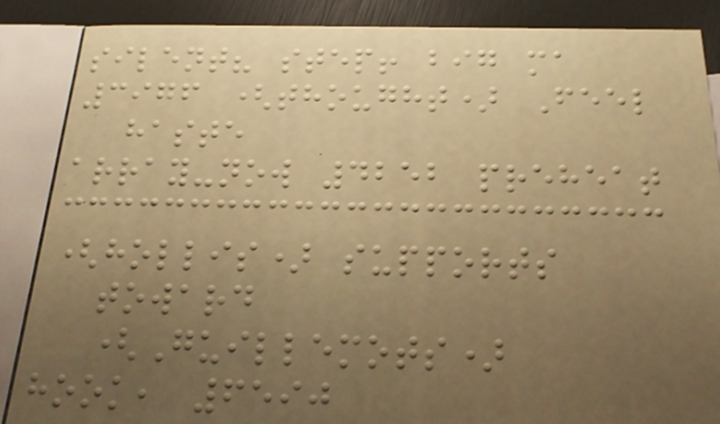silent? step! big ma
3976 (thought) Feel
haste
array-now 4252 preheat
(hollis) supports
toward
(Guillemots)
hook, 6590
